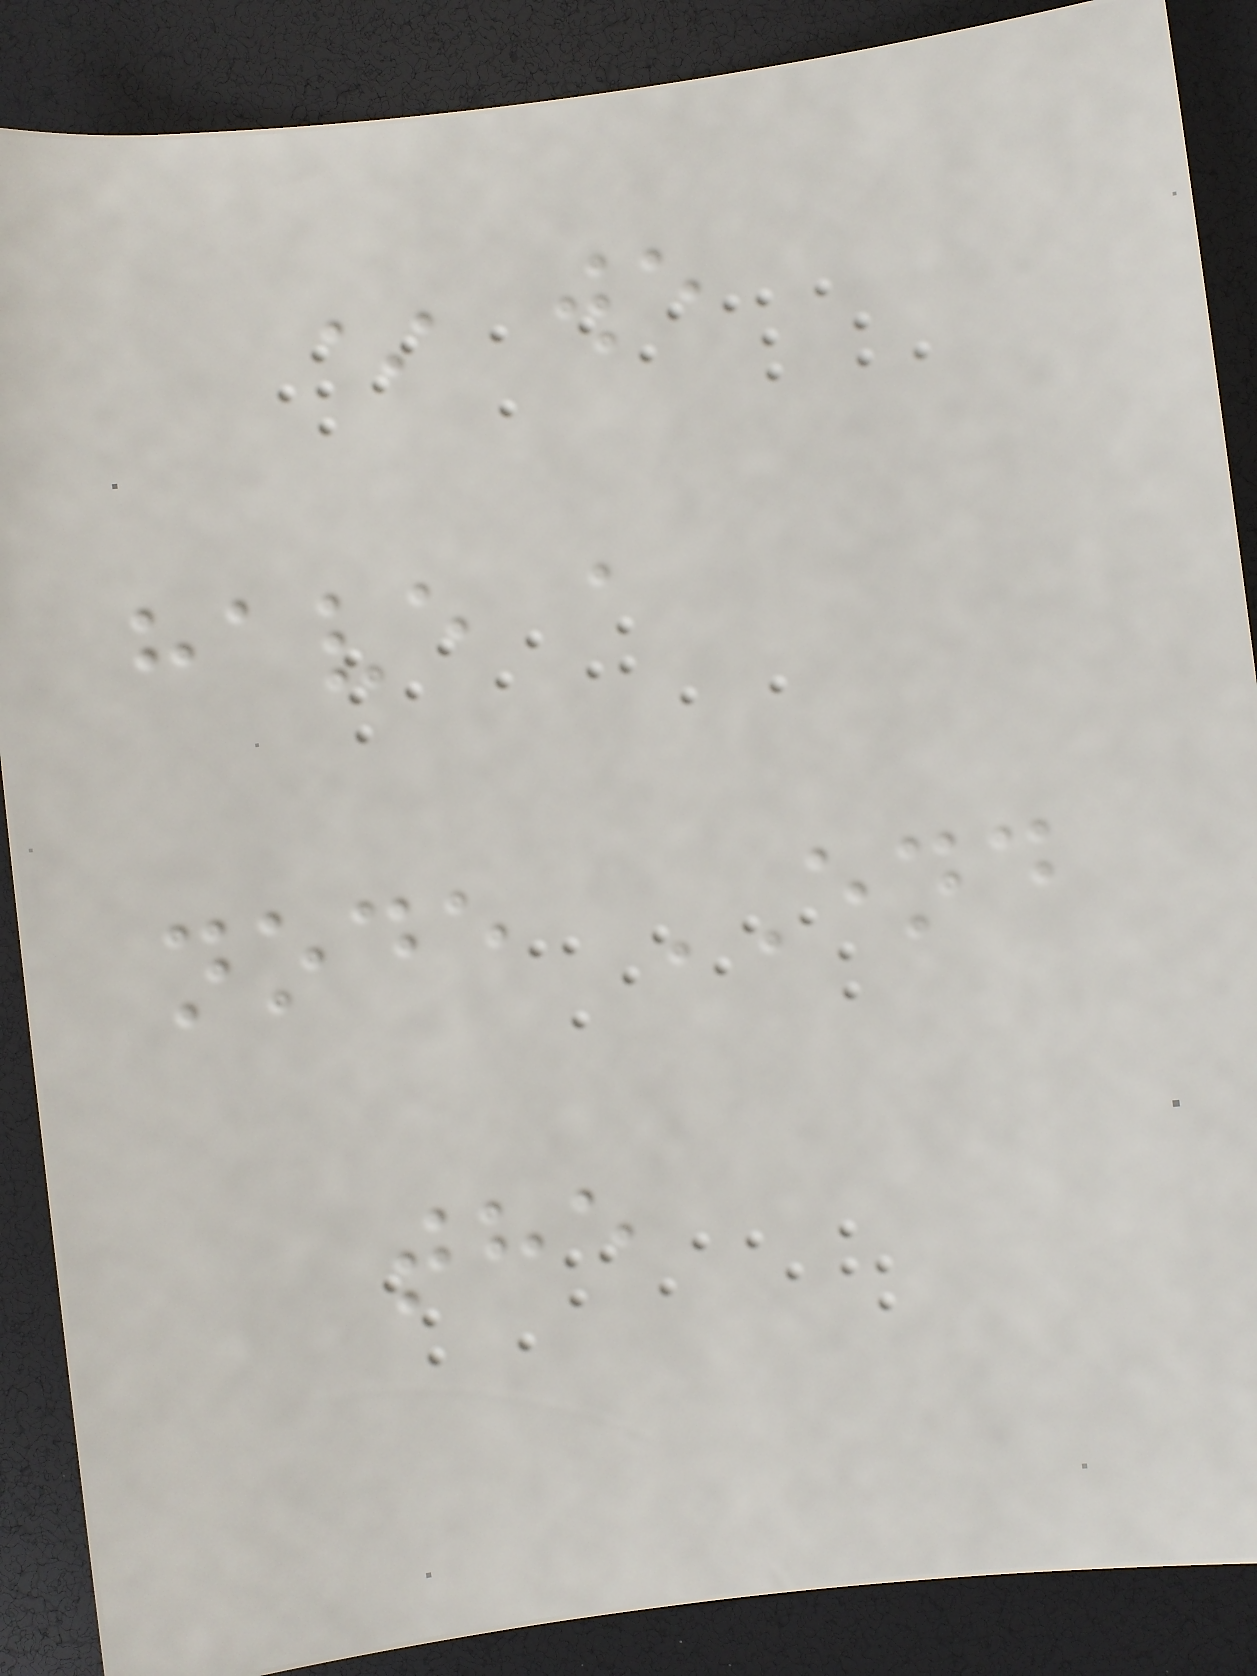* we
have a
node END
the
